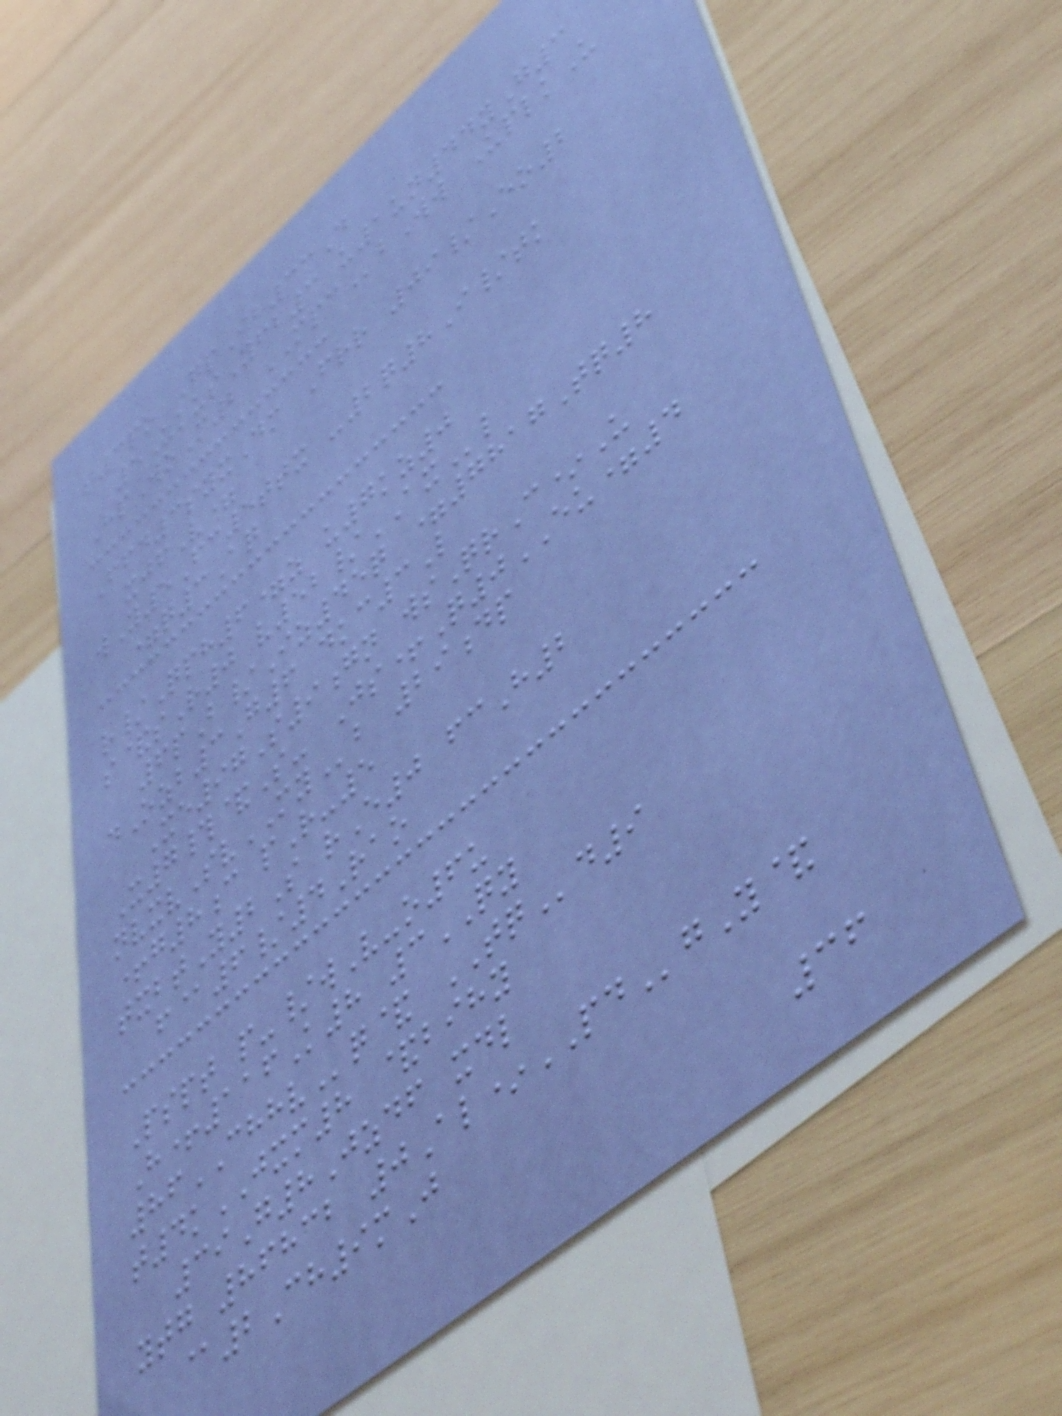t3po GpIb33D
5UkusYfb3 u1un44yG3
HpWoM2 MPCbWw UplkU
Ffd3syxDm Frr 09/Eo2
xjfV=
wY5Fc5ttx -2q8I/tk
=q3Aq
r/Qph6=z u7kz0
s&sR0 v52/AXl
6pB/Iz45q =7817Tq8
dOzb3G6 dkc3L
Xe97S9gn wsQrC*U
X7#&S- Js+Q0EU=4
nvxvSvMYb 29dp
+g8c pR-5
txbtY2S rE0 fcH2
f@6/4Rao
Pspt p-/wV-o6u
H+116K8 3QY
86CHHVq& TQd9
t4kJXM8 &bihy
39G8Jzdf xdl
ytg 86832 0Al*PDgY&
@2Ch9mJ
36
